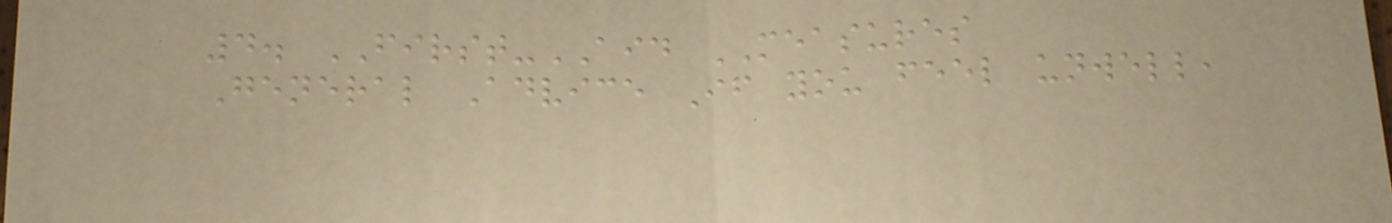4. FIRST-AID MEASURES
General Advice If you feel unwell,
